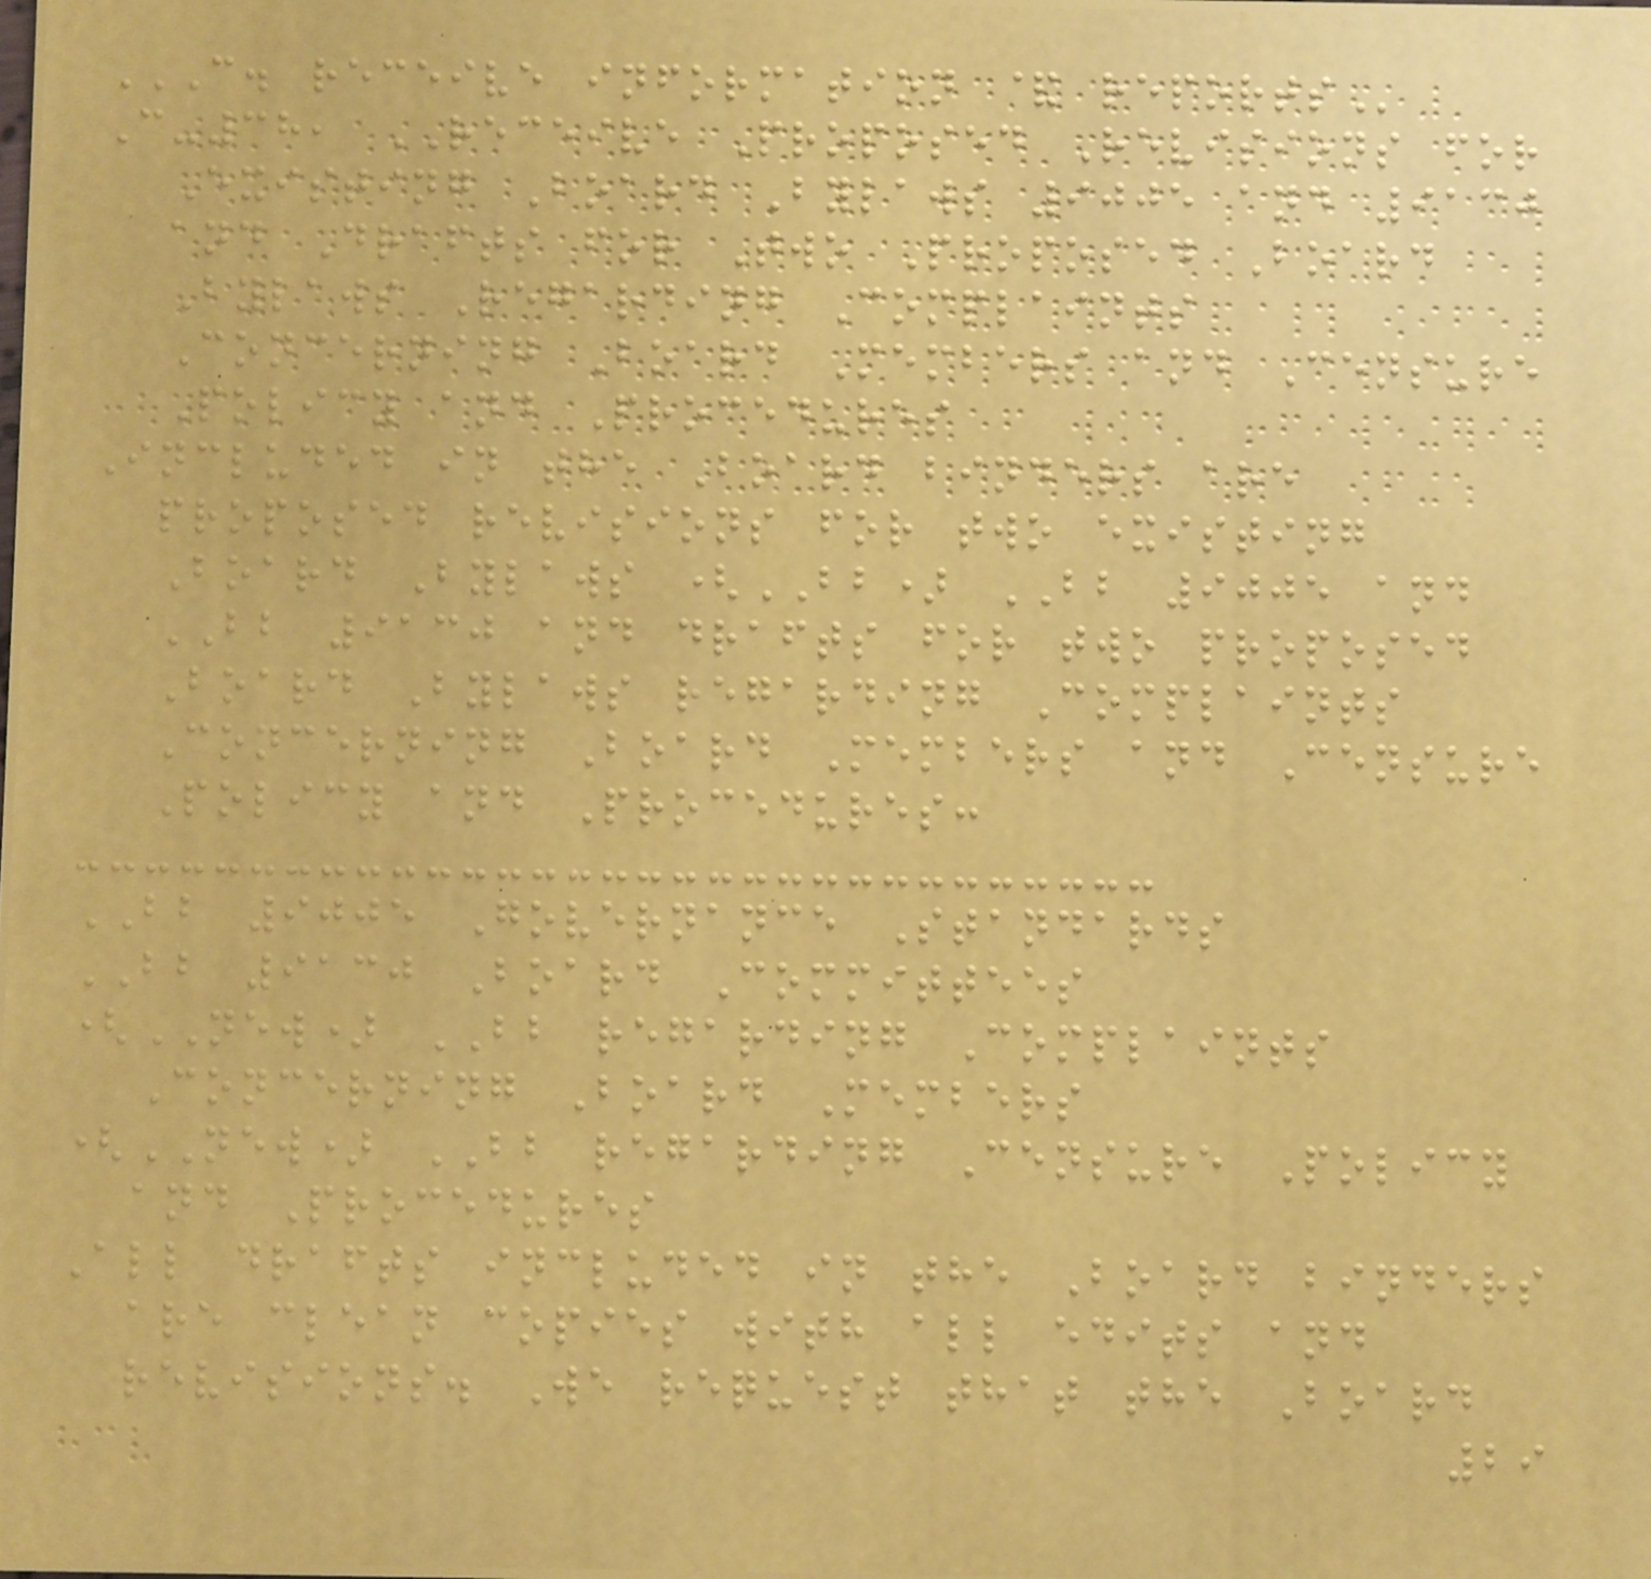C. RECEIVE INFORMATION & REPORTS
C-38, RECEIVE Proposed Revisions for
Existing Board Bylaws 9005 and 9130
and Drafts for Two Proposed Board
Bylaws Regarding Complaints
Concerning Board Members and Censure
Policy and Procedures
Included in the Board binders are
proposed revisions for two existing
Board Bylaws (BB) BB 9005 and
BB 9130 and drafts for two proposed
Board Bylaws regarding Complaints
Concerning Board Members and Censure
Policy and Procedures:
BB 9005 Governance Standards
BB 9130 Board Committees
(NEW) BB regarding Complaints
Concerning Board Members
(NEW) BB regarding Censure Policy
and Procedures
All drafts included in the Board binders
are clean copies with all edits and
revisions. We request that the Board
29
